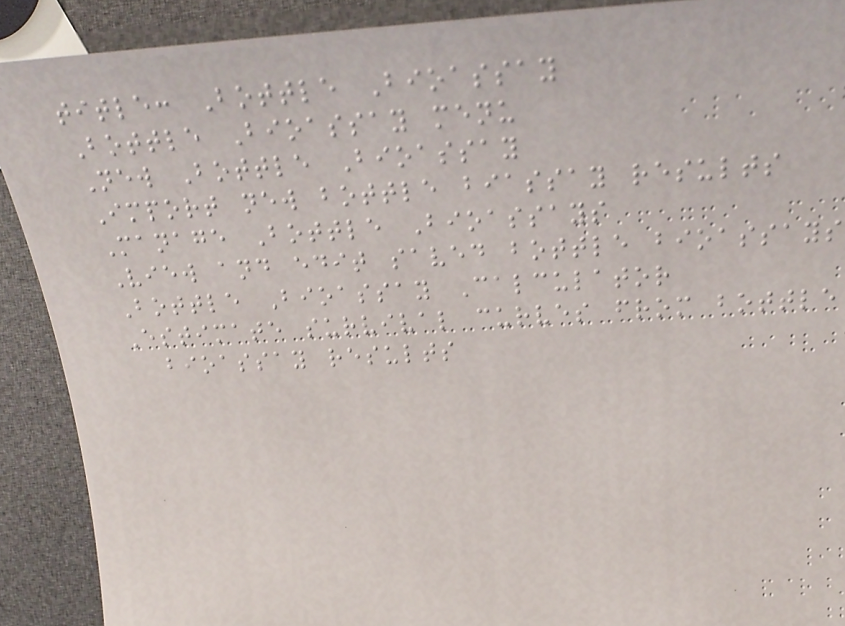title: Bottle Bioassay
Bottle Bioassay menu
New Bottle Bioassay
Import new bottle biassay results
Manage Bottle Bioassays
View and edit saved bottle bioassays
Bottle Bioassay Calculator
Estimate survival curves from bottle
bioassay results
